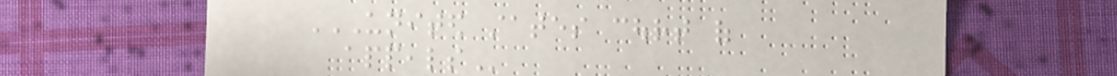UNITED STATES COURT OF
APPEALS
